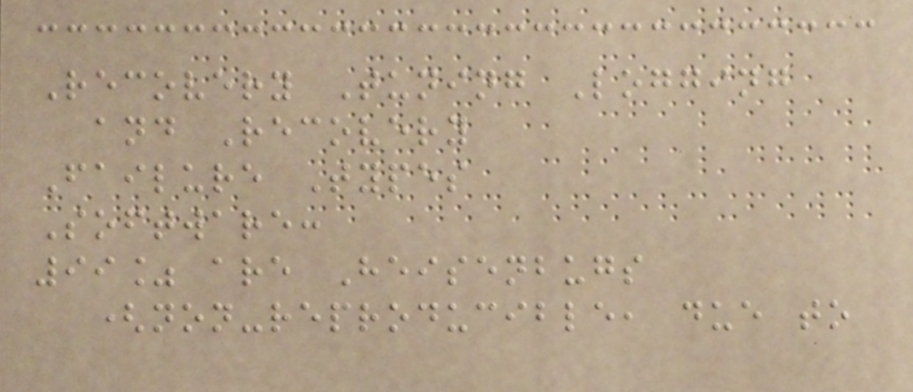Recovery Tuning Logging
and Recovery
Failure Types
Software:
99% are Heisenbugs
(non-reproducible, due to
